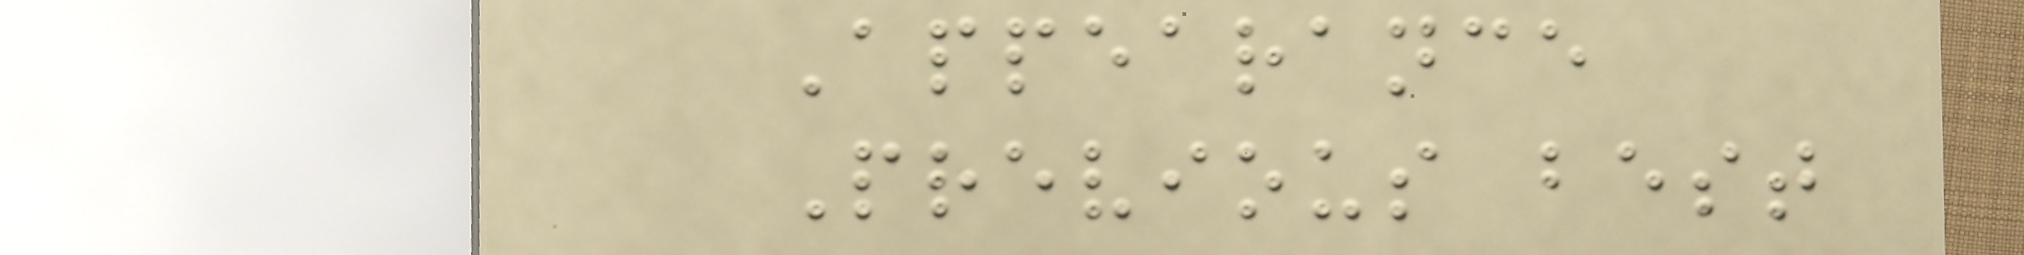Appearance
Previous best
